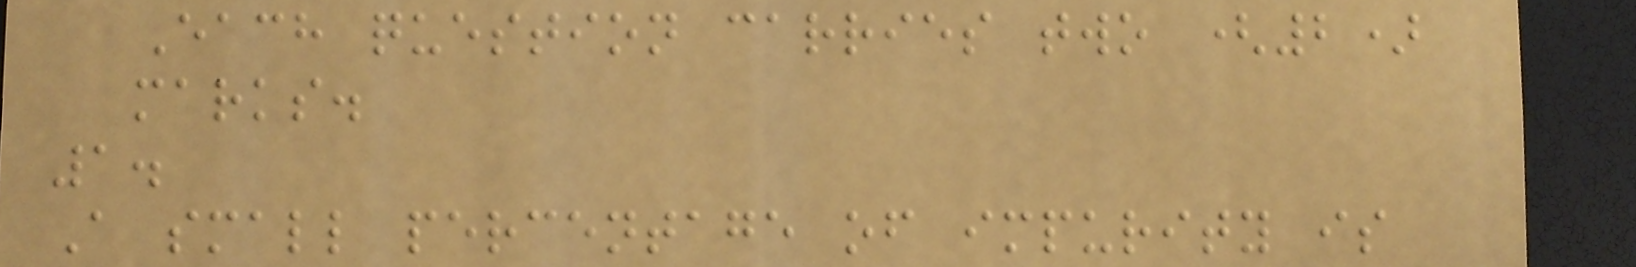Each question carries two (2)
marks.
1.
A small percentage of impurity is
